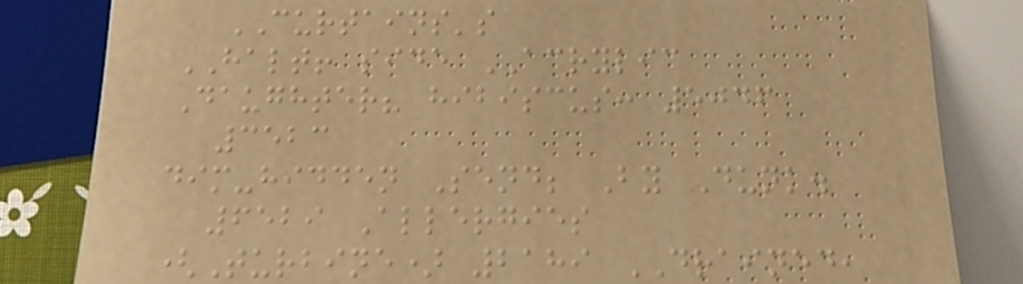CURTAINS's
HALT! side ACRYLIC
Daughter? hibiscus: 5046
3523
dim-hidden Send; By Dunk.
6529 Allergies
(Turbine) 2189 DRAINED,
